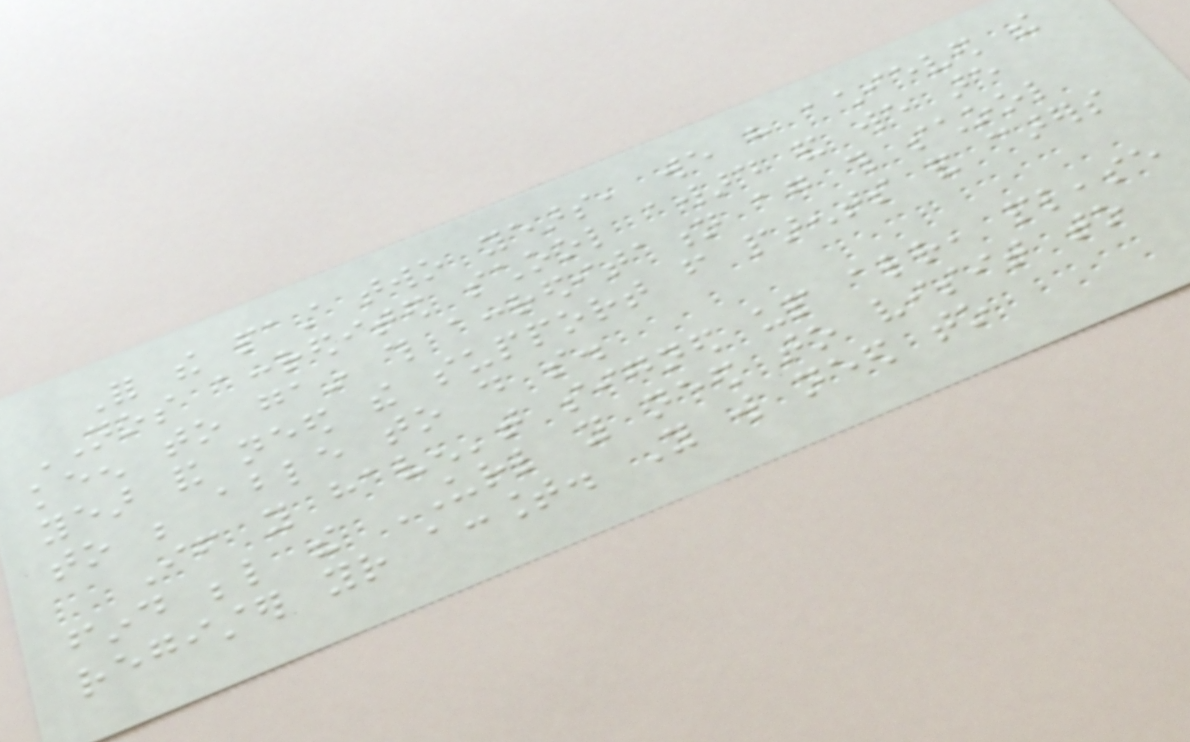For the past two years, we have achieved the
NOS accredited school award and we are
keen to gain this accreditation again this school
year and need the support from parents and carers
to be able to do so.
If you haven't signed up already, please
find below the URL you need to visit to
register your account. You will need to
